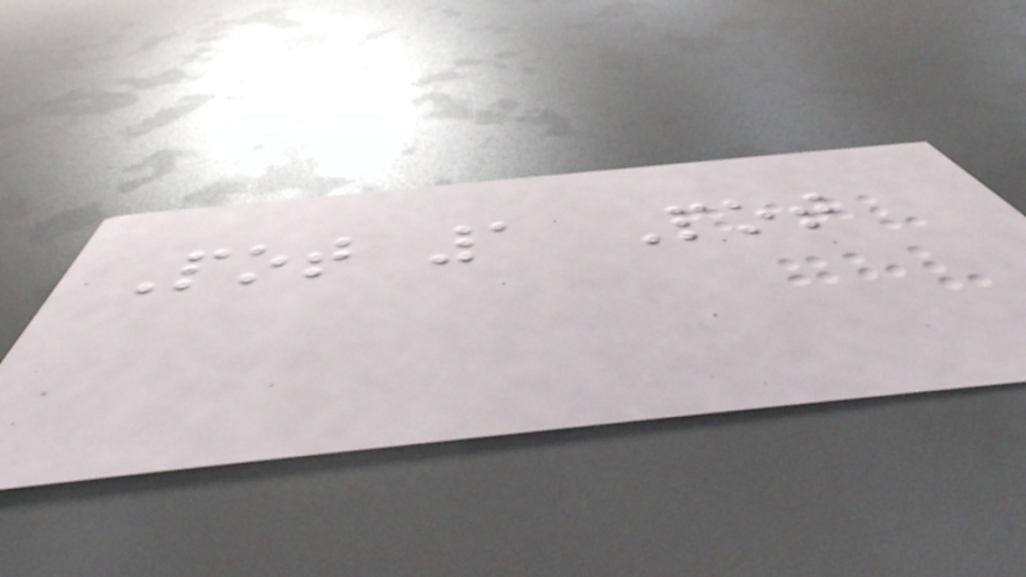Pot 1 Pot
